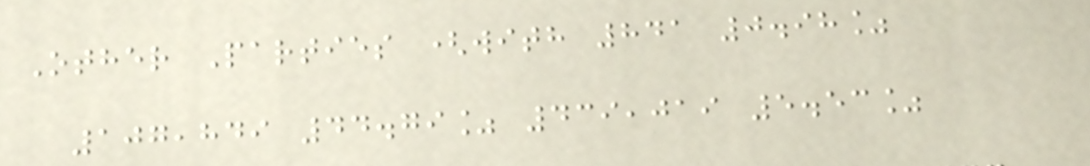Other Parties (with 841 0.98%
107,849 44.79% 439,019 5.53%
